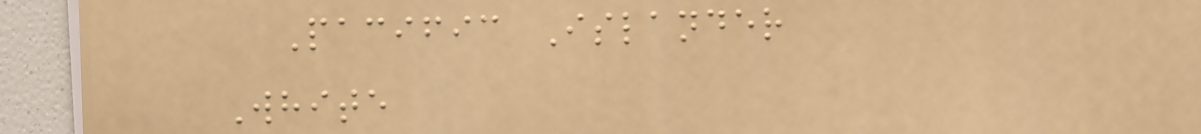Pacific Islander
White
